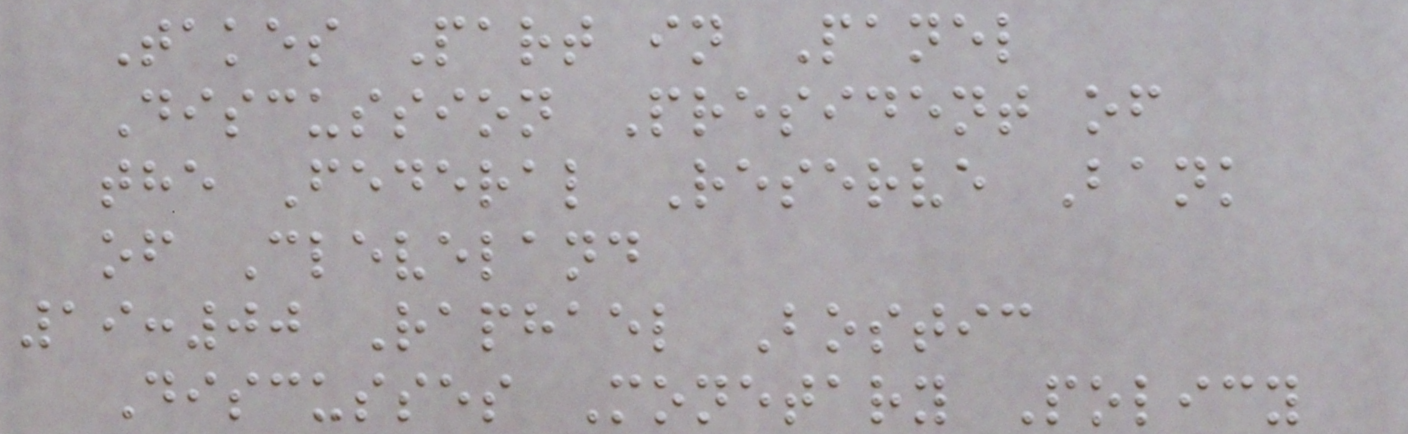Takes Part in Panel
Discussion President of
the Federal Reserve Bank
of Cleveland
19:00 Raphael Bostic
Discusses Monetary Policy
